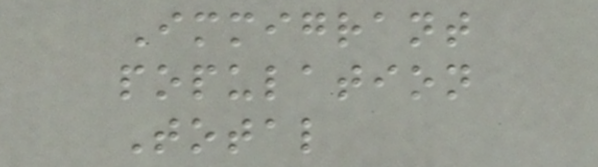Immigrant
population
Total
